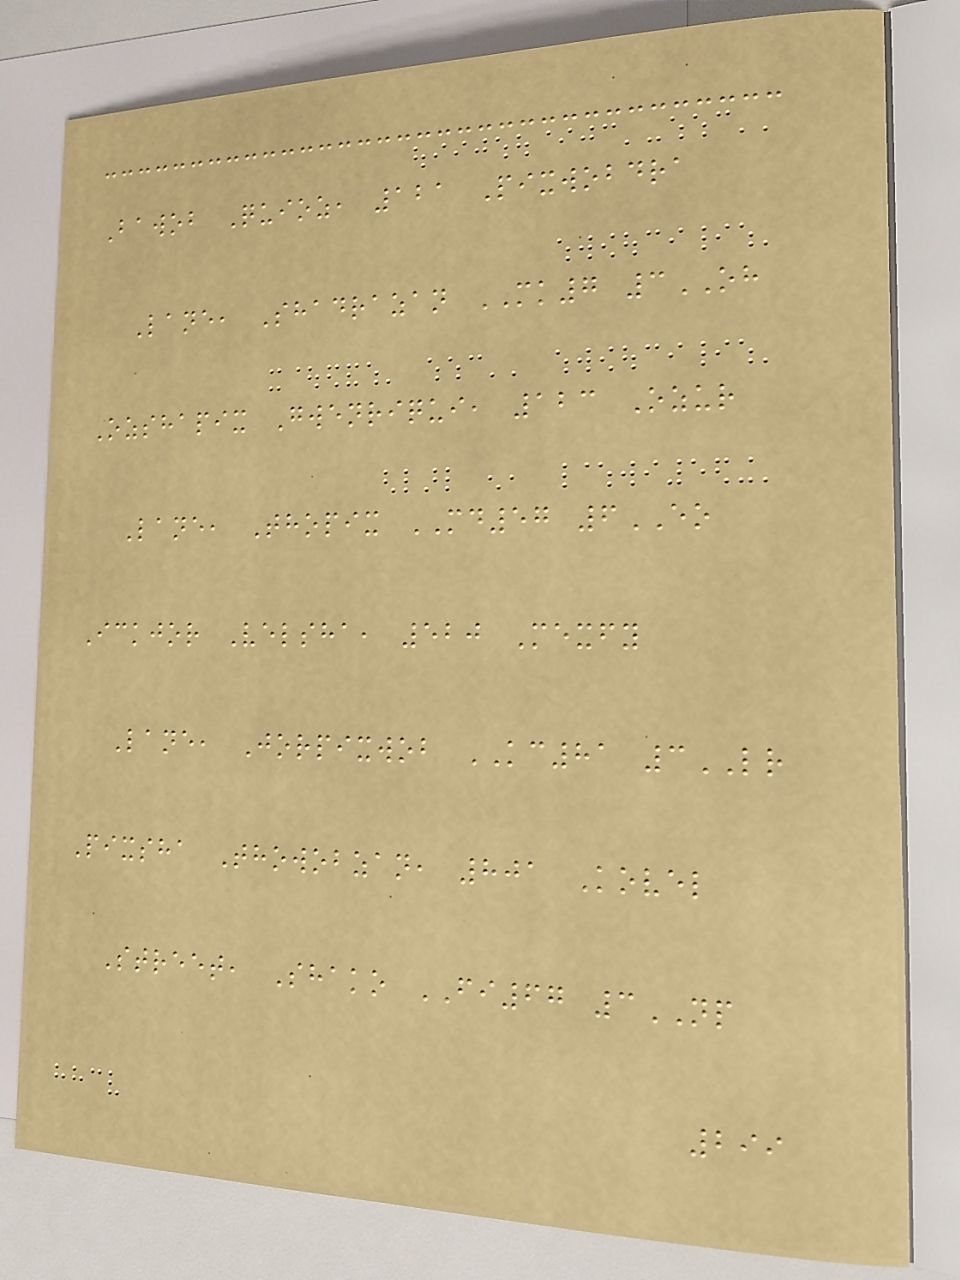Bawob Quioz, 121 Pixwobdra
Lane, Shadrazan MK7 3OH
Ozshapix Gwenriqui, 123 Ozur
Lane, Thopix MD57 6EO
Ickjor Velsha, 520 Mexfy
Lane, Jorpixwob KC81 3LR
Pixsha Thowobzan, 801 Kovel
Street, Shako FI67 3NP
299
